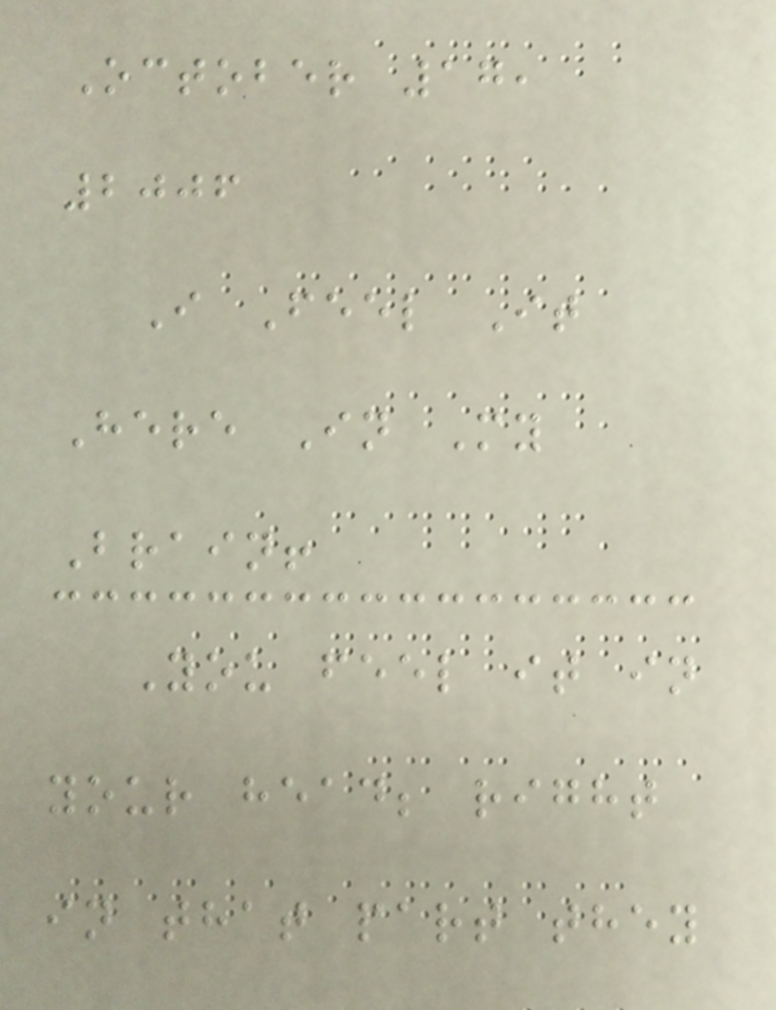October 17,
2006
I Feel It
Here In My
Brain!
You feel it in
your head; right
in that part they
